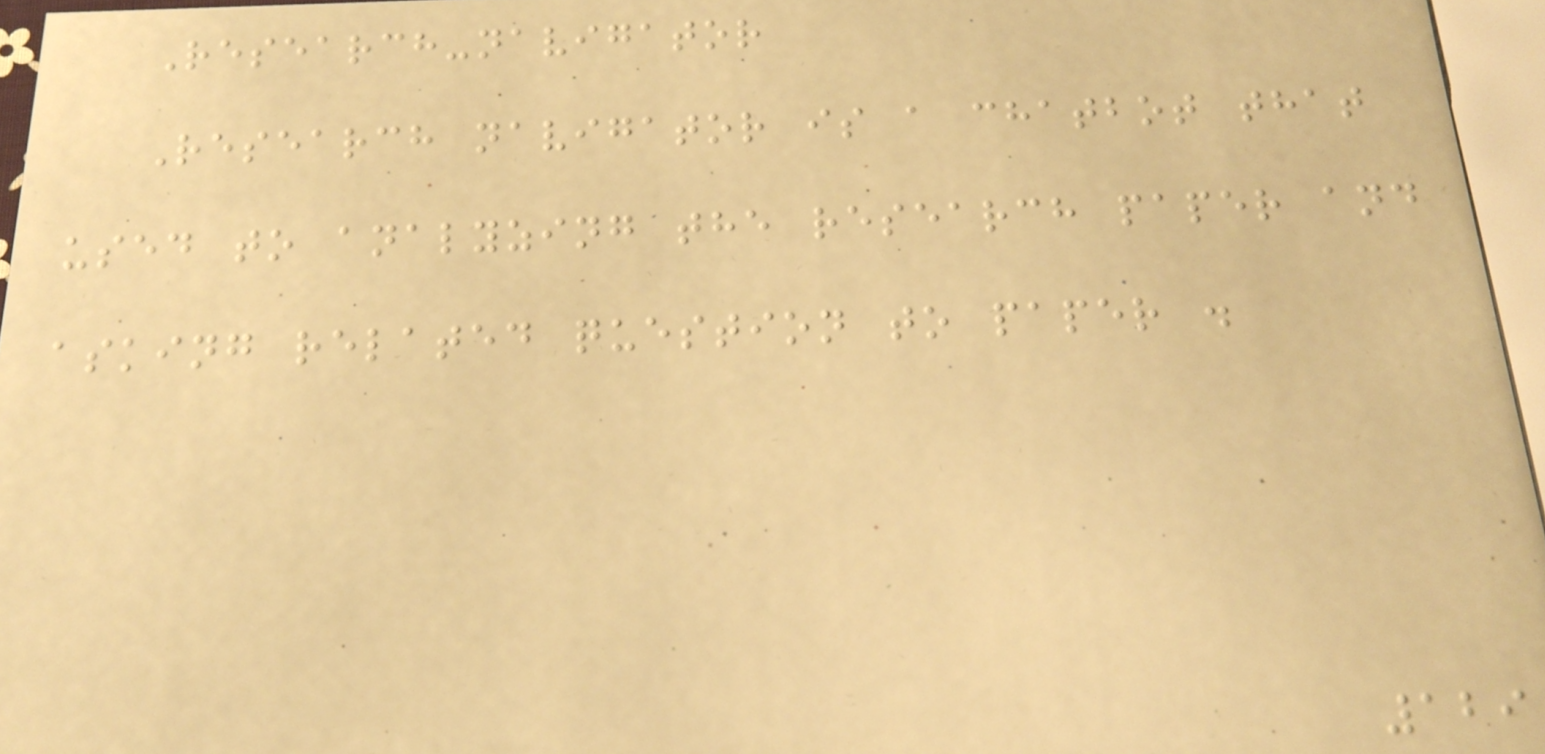Research-navigator
Research navigator is a chatbot that
used to analyzing the research paper and
asking related question to paper .
129
